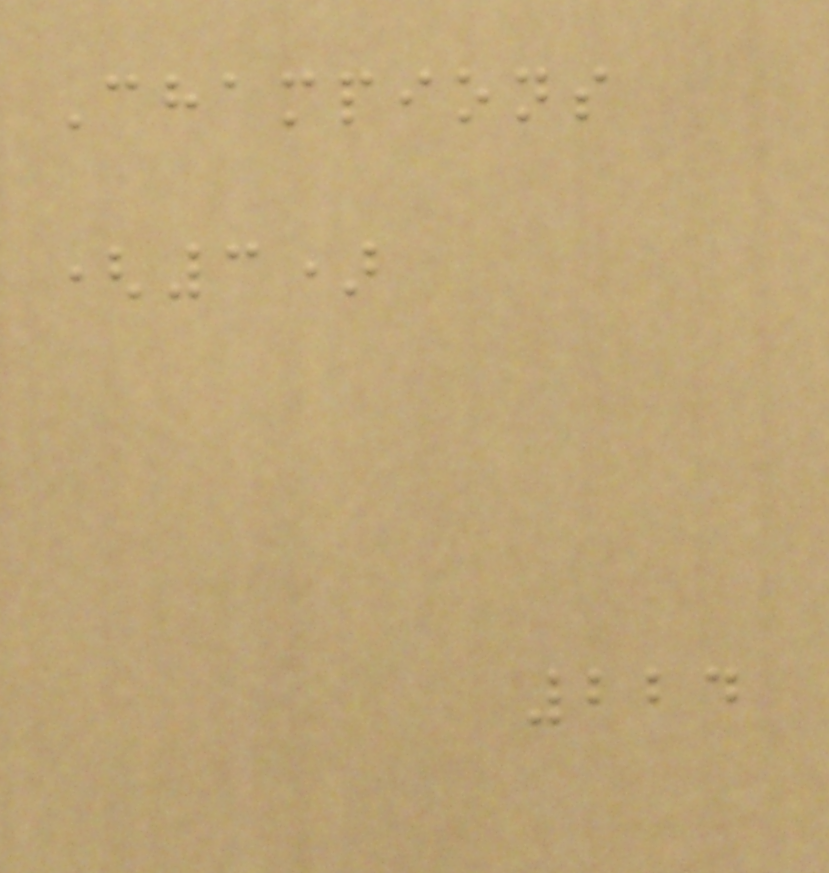Champions
(3)
224
